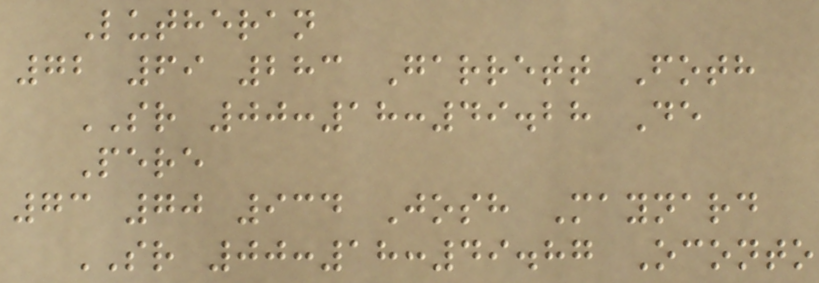Lutheran
72 69 283 Garrett Foth
SR 00:18:49.28 De
Pere
73 70 934 Josh Maynard
SR 00:18:49.87 Oconto
